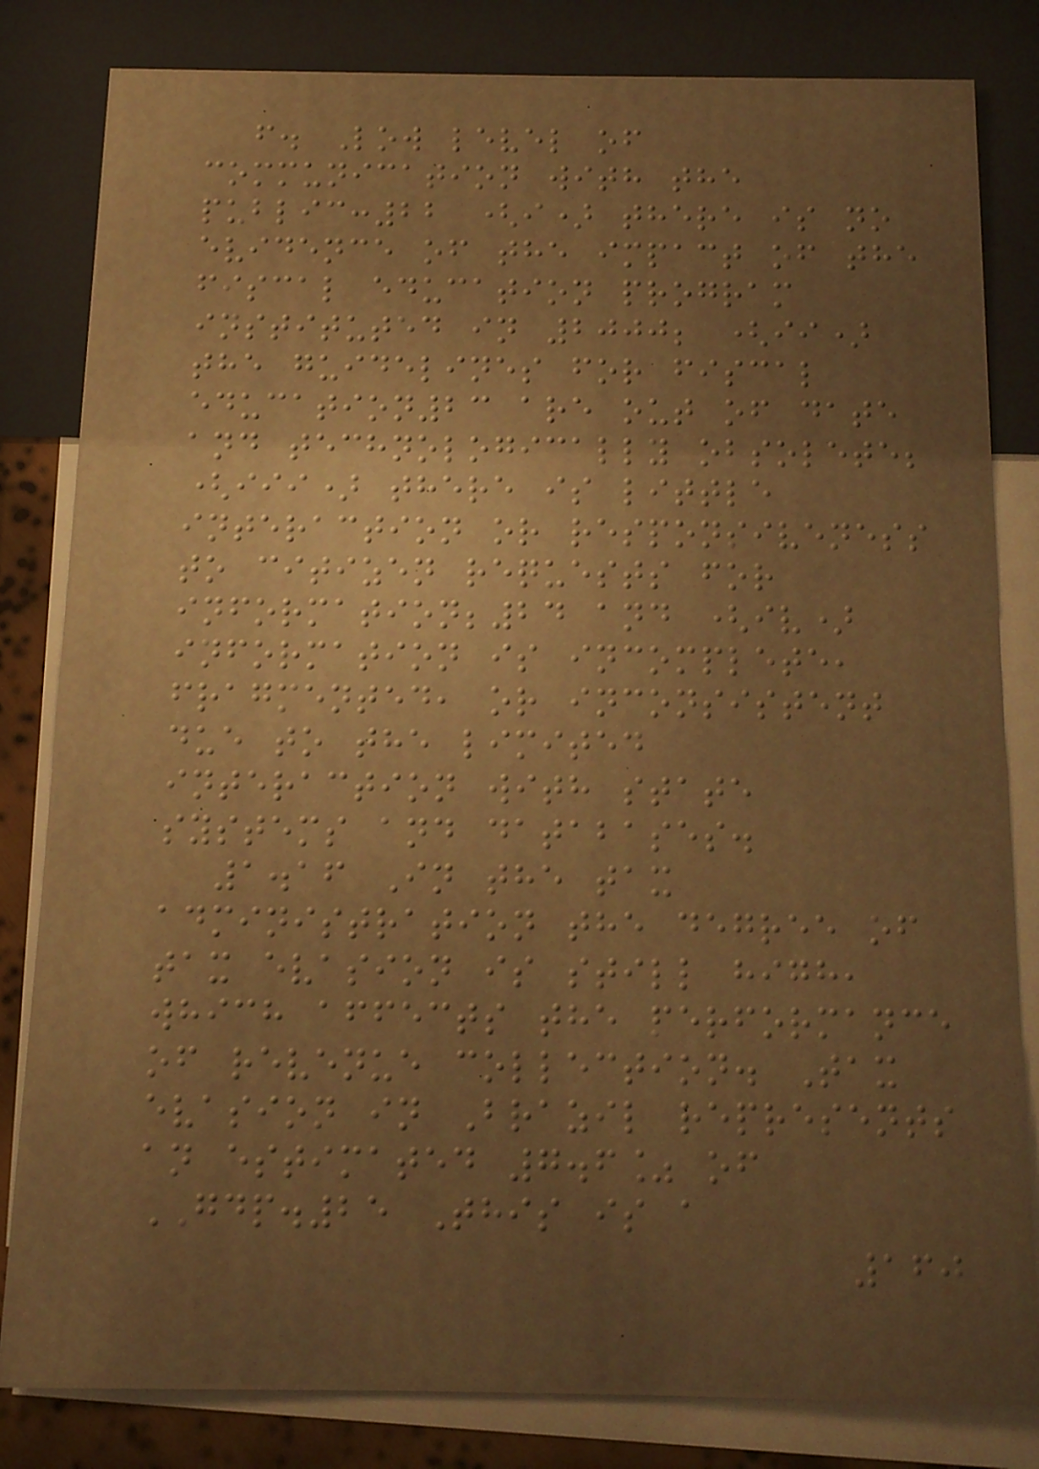f. Low level of
communication with the
public:22 (i) there is no
evidence of the impact of the
fiscal education program
instituted in 2000; (ii)
the guidelines for fiscal
education23 are out of date
and technologically obsolete;
(iii) there is little
interaction or responsiveness
to citizen requests for
information;24 and (iv)
information is incomplete,
fragmented, or inconsistent
due to the limited
interaction with state
systems and databases.
1.16 In the tax
administration the degree of
tax evasion is still high,
which affects the performance
of revenue collection. Tax
evasion in Brazil represents
an estimated 7.6% of
GDP.25 This is a
160
